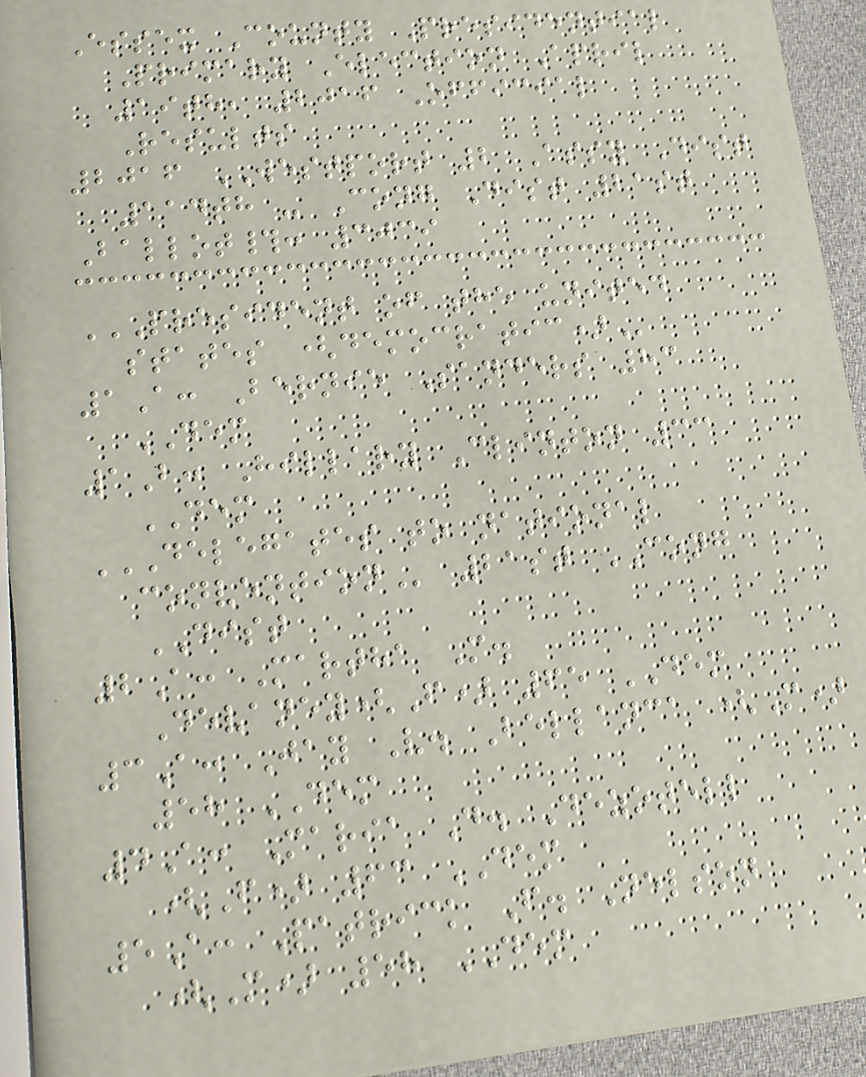Essex County Presidential
Primary Election April
19th, 2016 Official
Results
2016 WESTPORT 2 Assy Dist
114th - Cong Dist 21st
Ballot#: 3039
PRESIDENT OF THE UNITED
STATES (DEMOCRATIC)
1A: Bernie Sanders 83
DEM
1B: Hillary Clinton 33
DEM
DELEGATES TO NATIONAL
CONVENTION 21st CONG
DIST
2A: Martha M.
Devaney(F) 65 DEM
3A: Jay V. Bellanca (M)
58 DEM
4A: Maria D. Dezotell
(F) 63 DEM
5A: Patrick F. Nelson
(M) 58 DEM
